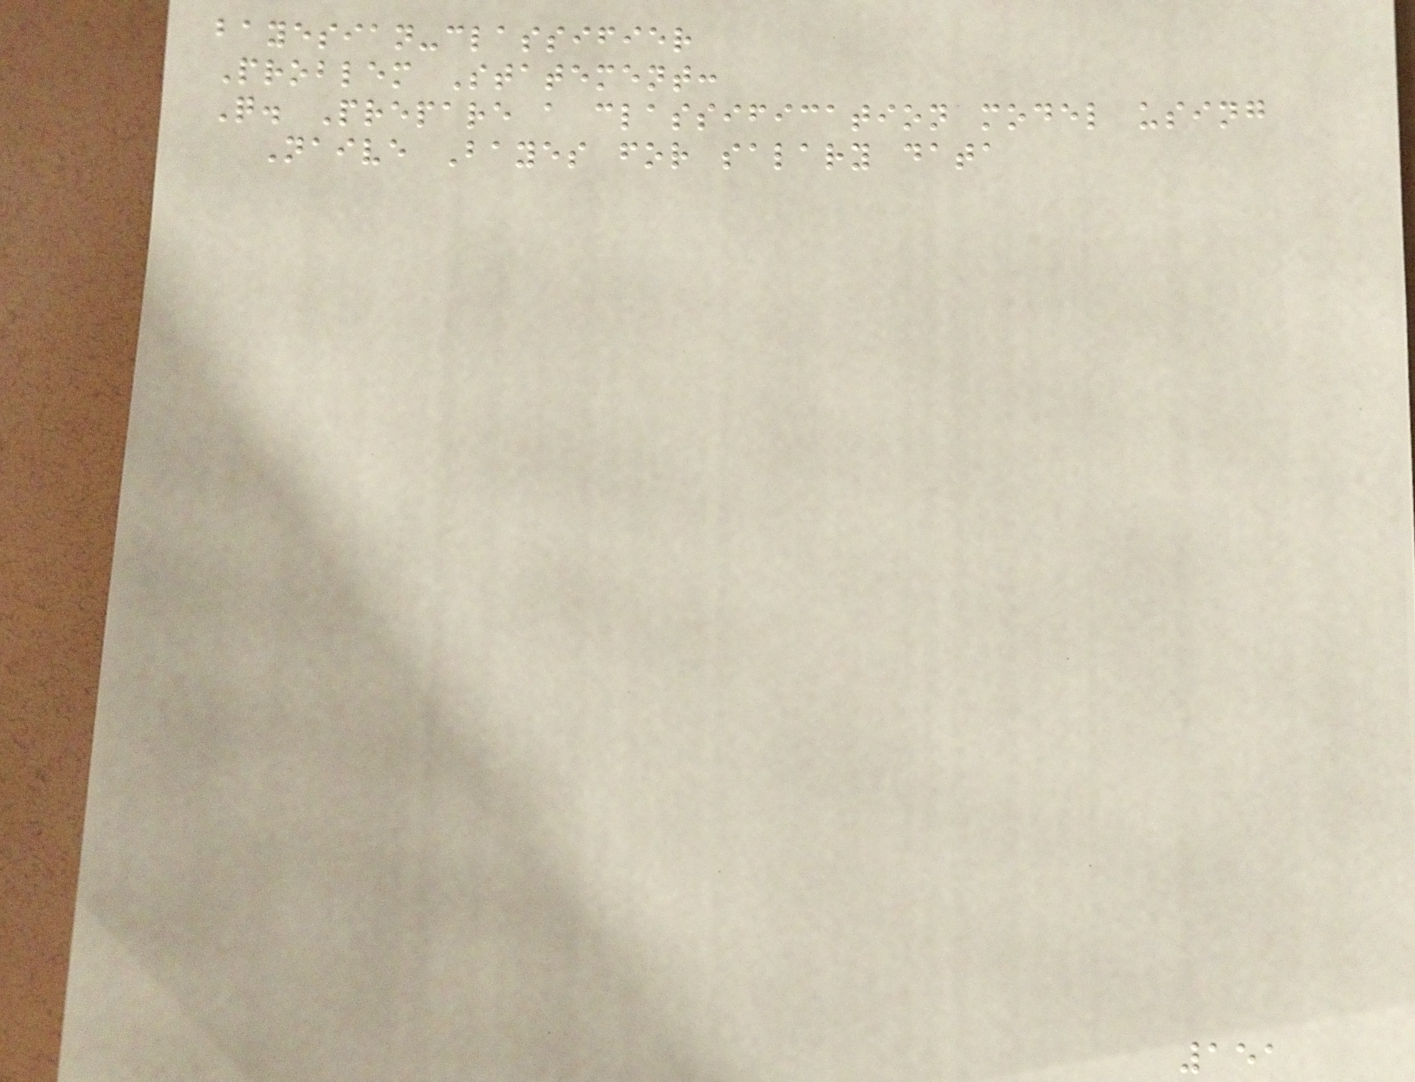bayesian-classifier
Problem Statement:
Q. Prepare a classification model using
Naive Bayes for salary data
151
